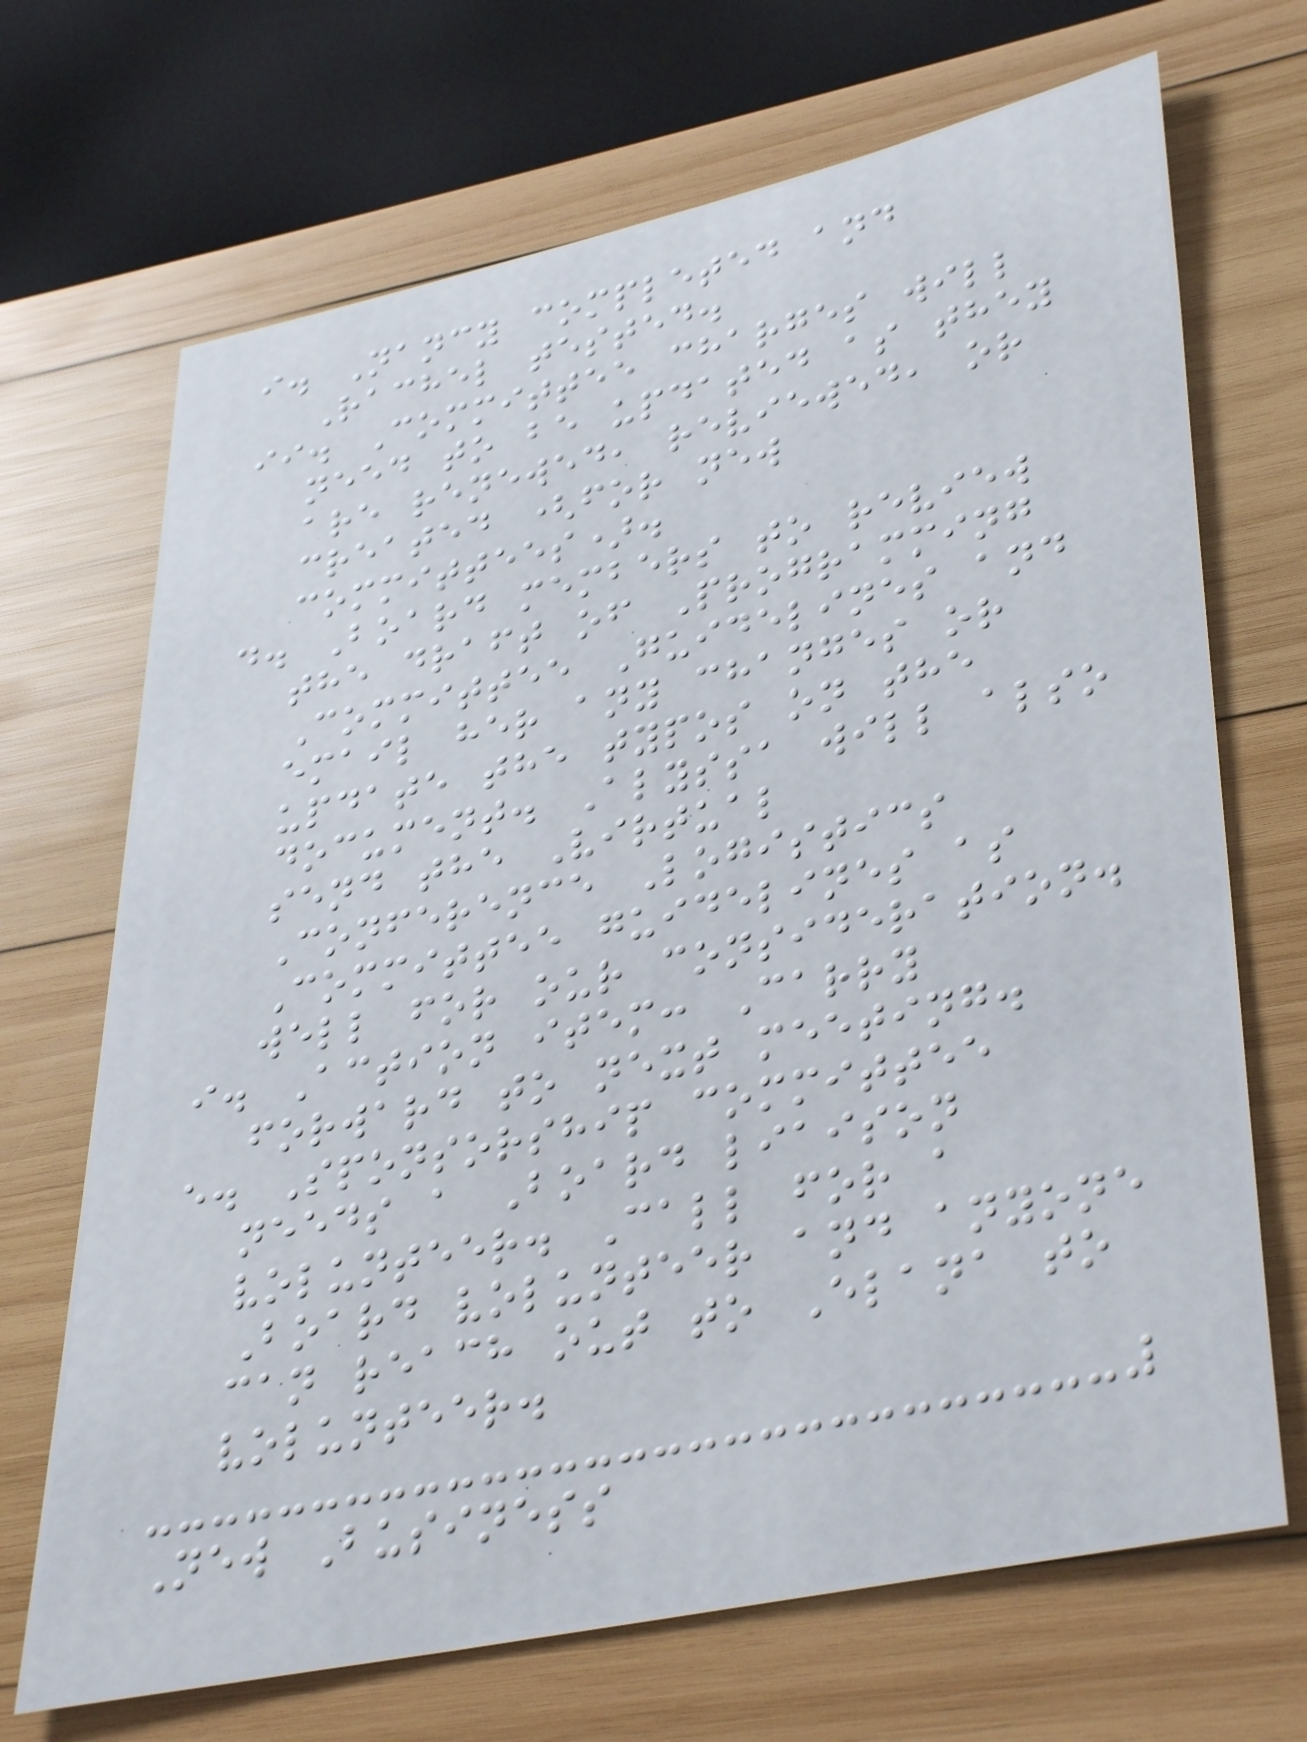i. Nancy completed and
Rachel tested.
ii. Committee charges will
need to be updated as they
are renewed, reviewed, or
created (for new
committees).
d. Board members to review
the draft of Programming
Committee Guidelines and
email her any changes or
update the typos on the
document. Alyssa will also
send the Virtual
Conference Logistics
Committee guidelines as
well for our consideration.
i. Action item: Carry
forward to next meeting.
e. Sponsorship committee
needs a Board liaison
volunteer. Call for a
Board volunteer and anyone
can reach out to Elana to
volunteer.
New Business
